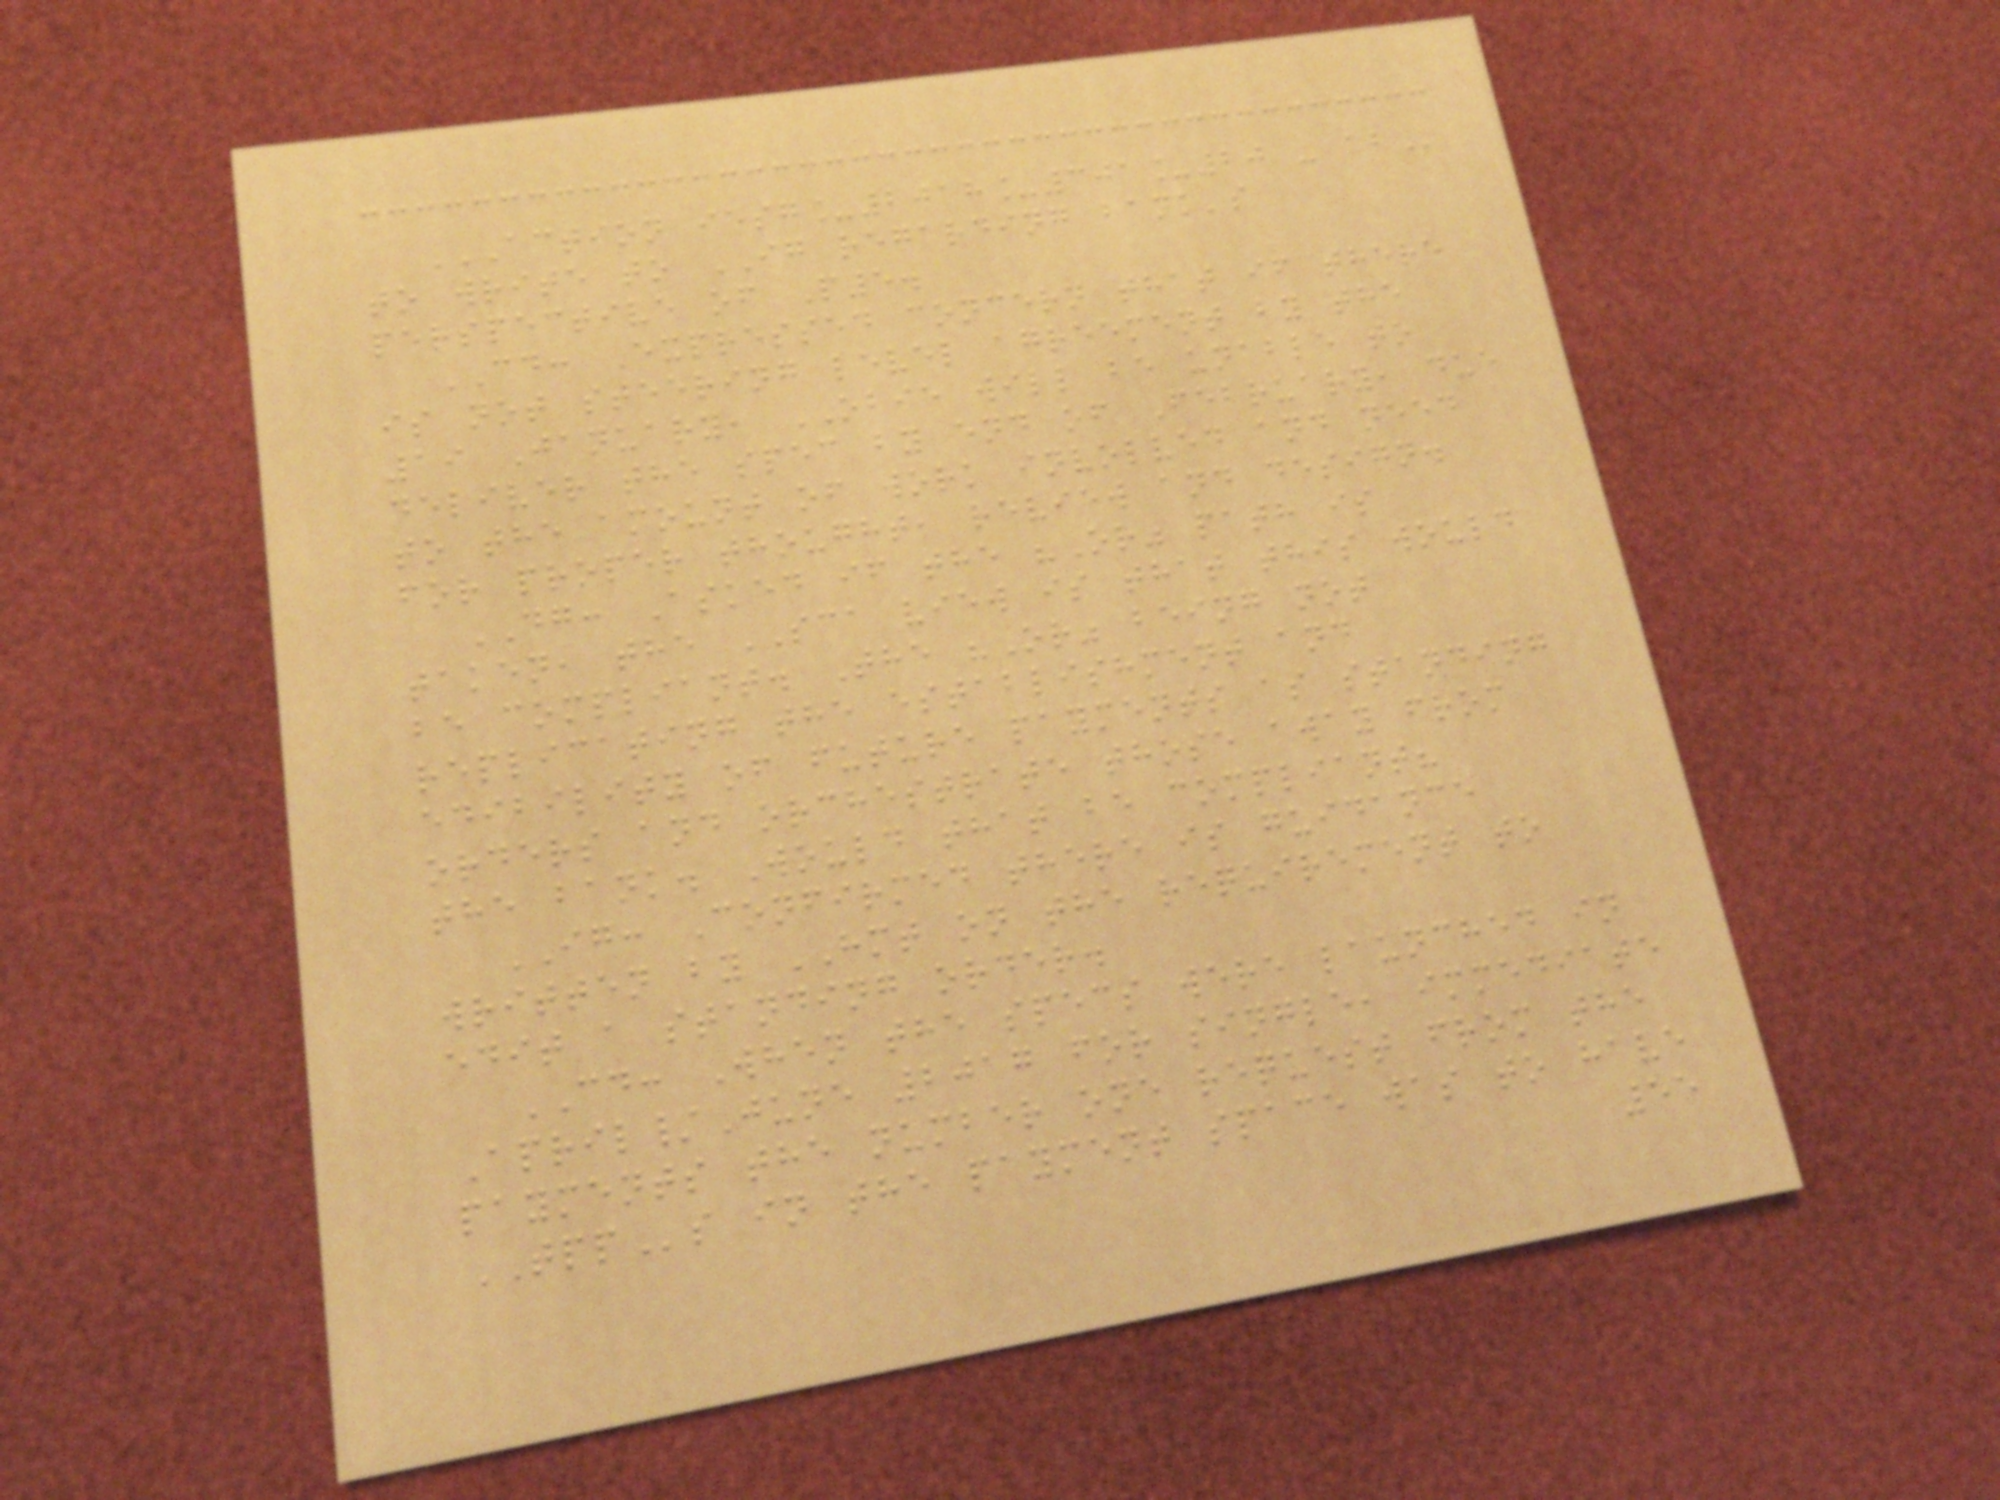ACTION IESG_2018_301_20 - AB
to write to IG regarding bank's
perspective of P5.
CD: Expressed concern that if there
is not steering level agreement by the
19 January, OBIE will be unable to
deliver the spec by end of February, due
to the amount of work involved and need
for proper thought, review and design.
DG: Asked if the "Or" path is
taken, the SCA view is that this would
be compliant. The "Or" being not
replicating the establishment and
edibility of future payments as standing
orders and orchestrate those away from
the bank. Would that be compliant?
IG: Confirmed there is guidance
written by HMT on the requirement to
edit a standing order.
CD: When the specs were launched in
April/June 2017 for single, immediate
payments the number one request from the
TPPs in the payment space was to have
55
